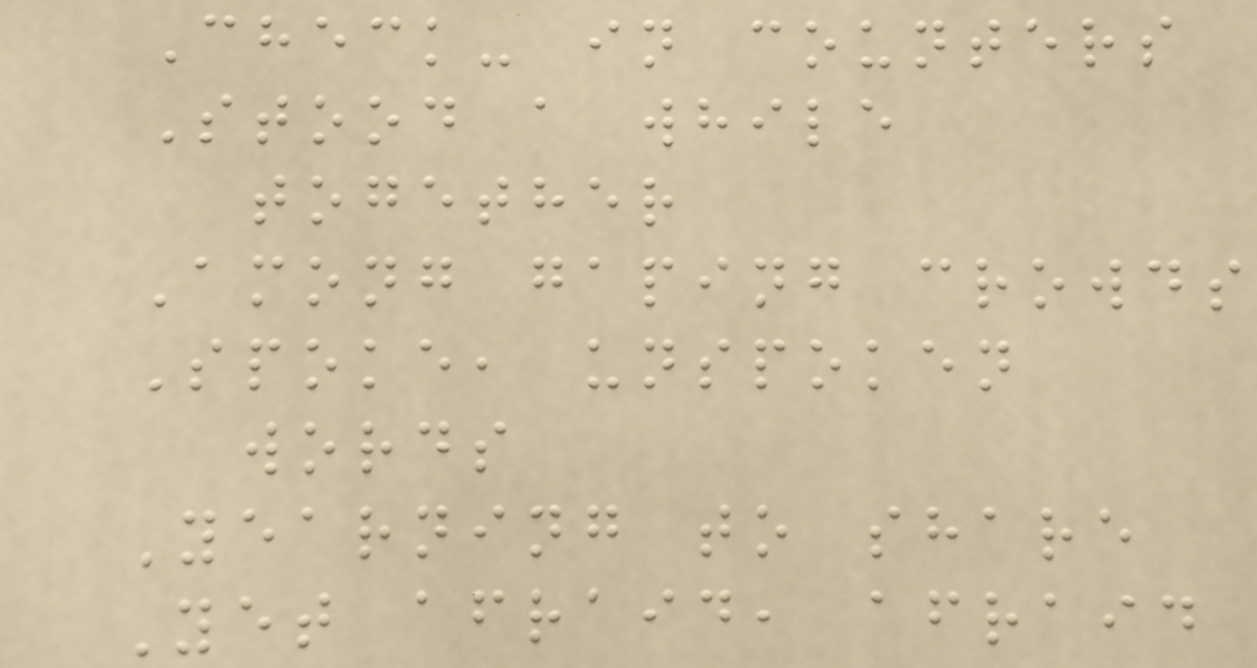Check- in counters
Stood a while
together
Among gaping crowds
Spoke, unspoken
words
Yearning to share
Yet afraid, afraid
